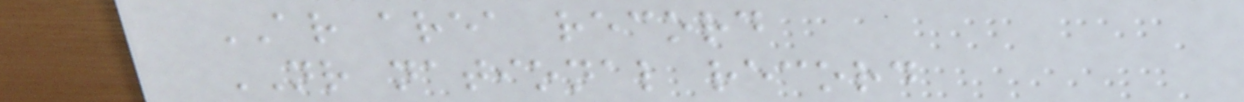AR area record
NR national record
